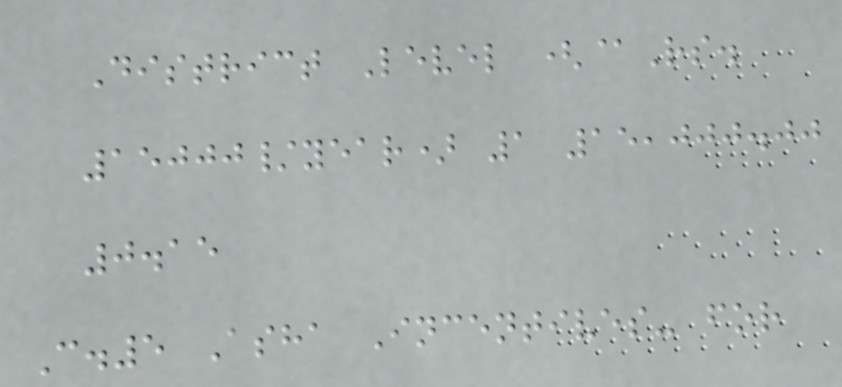District Level (@Rs.
15000/year) 1 15,000.00
0.15
C.5 Asha Incentives- for
